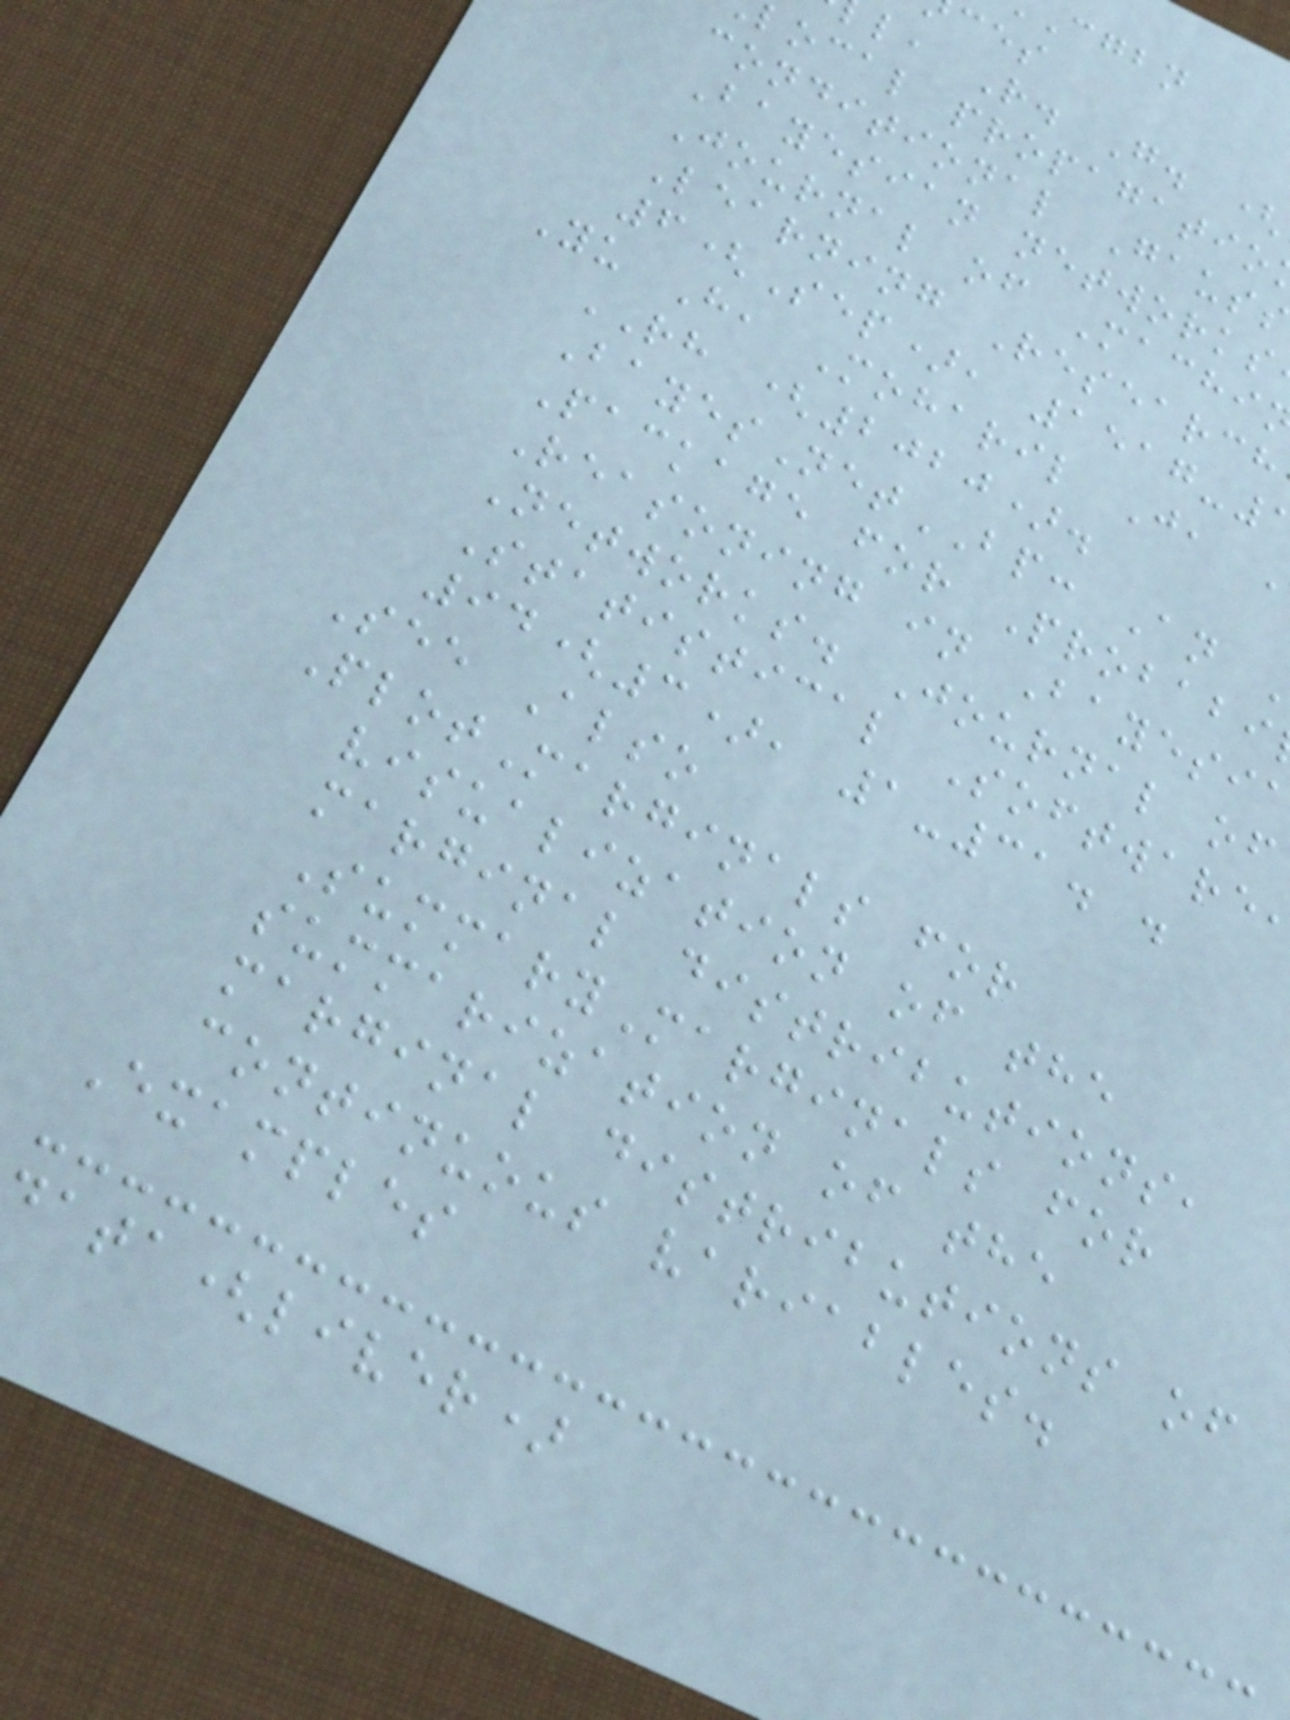cgbn
l, R. G. (
local propagatio
conditional Gauss
Bayesian networks
Journal of Machi
Learning Research
6(Sep), 1517-
Yu H, Moharil J,
RH (2020).
BayesNetBP: An
Package for Probabi
Reasoning in Bayesi
Networks. Journal of
Statistical Software
94(3), 1-31. .
See Also
PlotMarginals for
visualization of the
marginal distributions,
SummaryMarginals for
summarization of the
marginal distributions of
continuous variables.
Examples
ata(liver)
